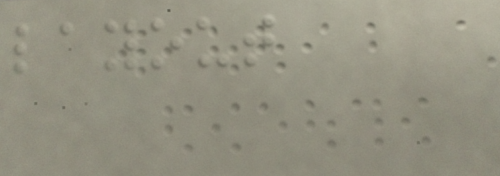layout
